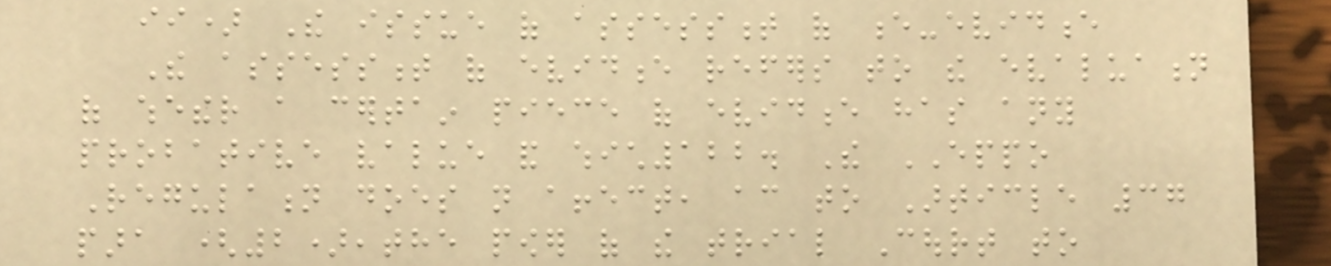ii) The issue of assessment of e-evidence
The assessment of evidence refers to the evaluation
of whether a certain piece of evidence has any
probative value and which122. The EPPO
Regulation does not affect, according to Article 37
para (2),the power of the trial Court to
